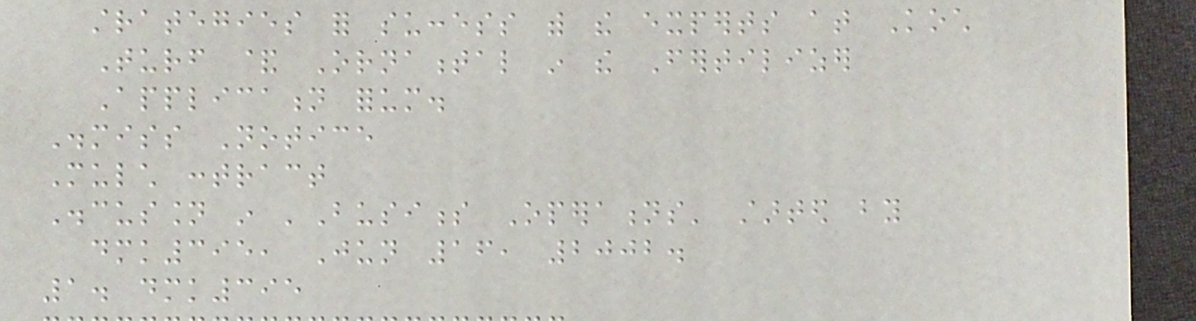strategies for success with the experts at Koch
Turf & Ornamental in the Fertilizer
Application forum.
Dismiss Notice
Mulch contract
Discussion in 'Business Operations' started by
dmk395, Jun 16, 2002.
1. dmk395
